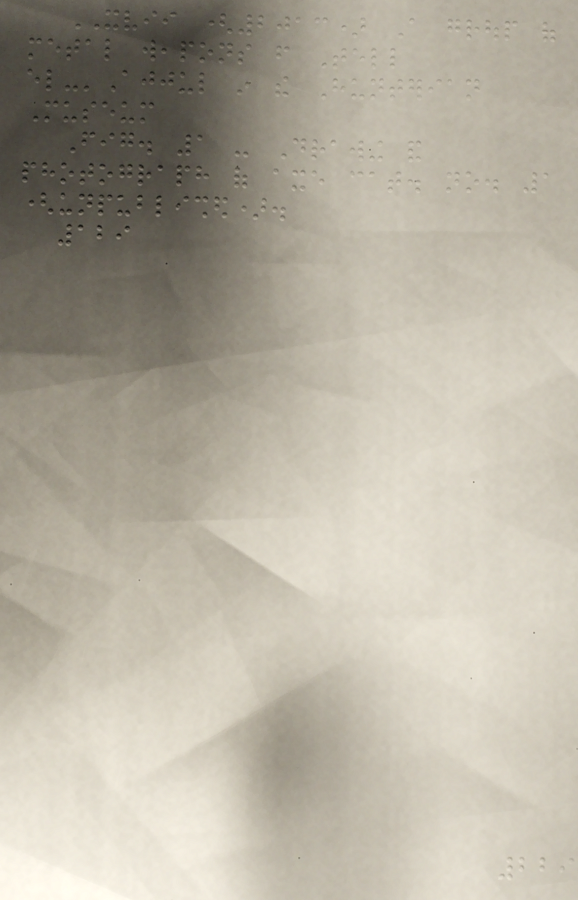XVII (2013) A group of
metal weapons from Tell
el-'Ajjul in the Hunterian
Museum
Fig. 1 - Drawing and
photograph of axe cat. no. 1
(unpublished).
129
229
